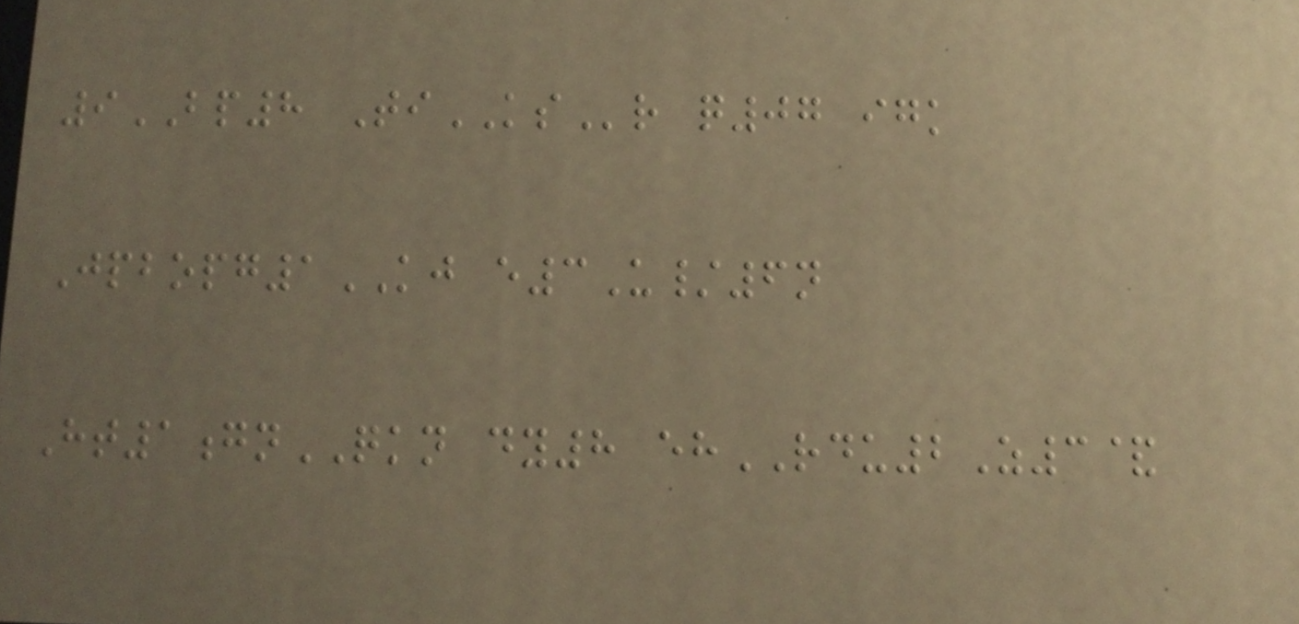9BP8 TiKSr q07 igk
Jpbopg1KJ e3U/6n
Ht1gnQKN dy8 ehRDU2Z3&
